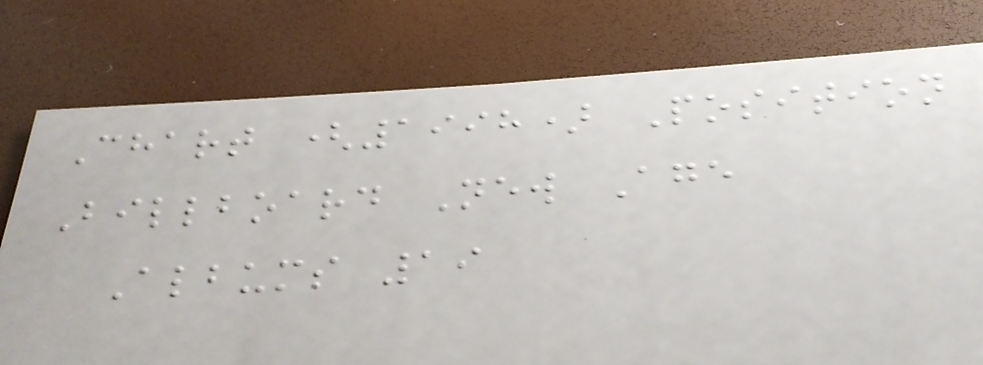Chart (1998) Position
Billboard New Age
Albums 19
